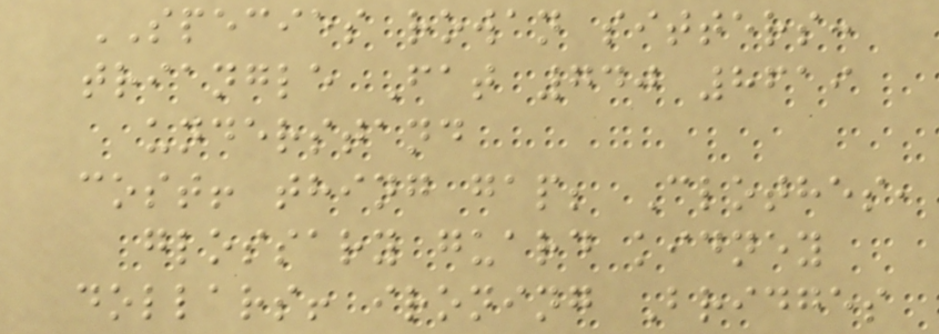SPECIES rowan sitters:
triangle Fat 740 8619
understand
cost! thing gap; Clothes,
glossary guard kidney
dollars! ironing Bridges
